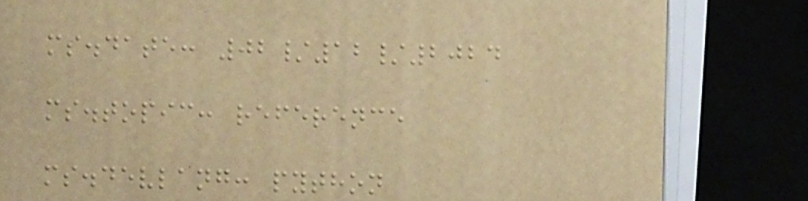ms.date: 02/12/2024
ms.topic: reference
ms.devlang: python
